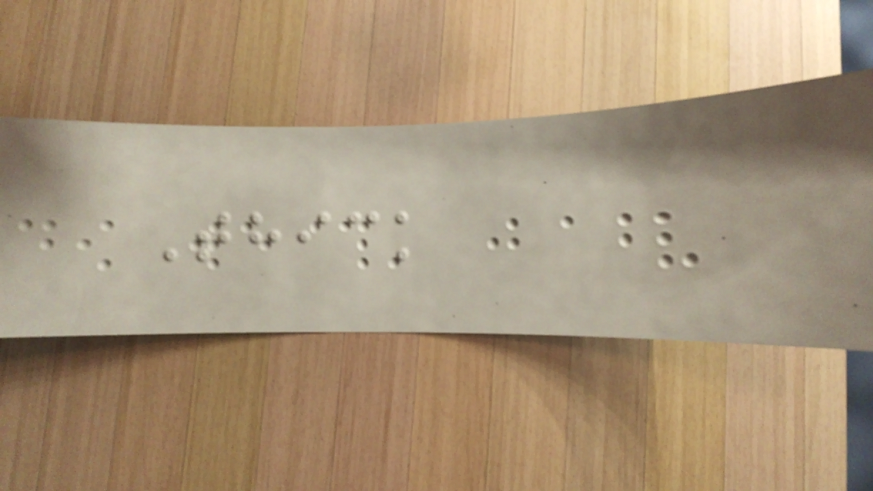Thick
